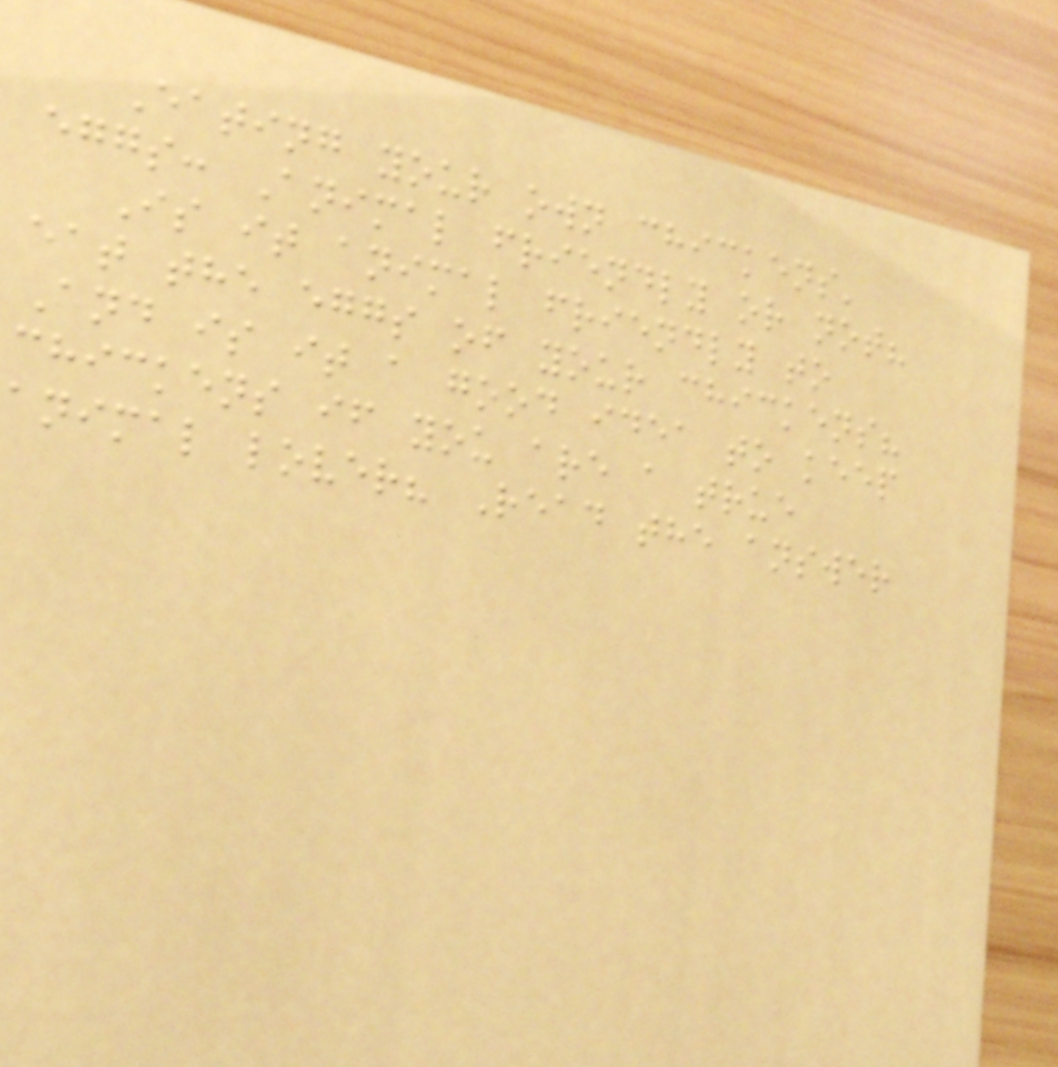Eating your own chickens'
eggs: Animal friendly or not?
Is it animal friendly to
eat the eggs of your chickens?
And is it a good idea to keep
chickens if you are a true
animal lover? Read the answer
